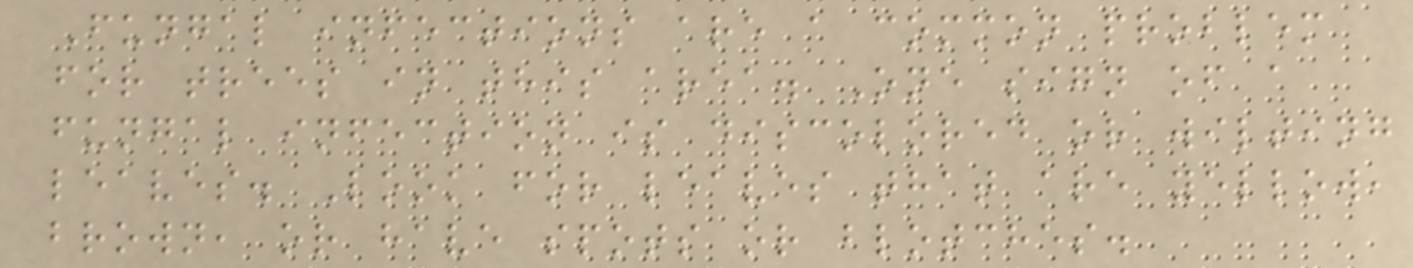Fungal infections are a common problem
for trees in this area. One sign of a
fungal infection is discolored or wilting
leaves. Look for leaves that are yellow,
brown, or have spots or blotches.
